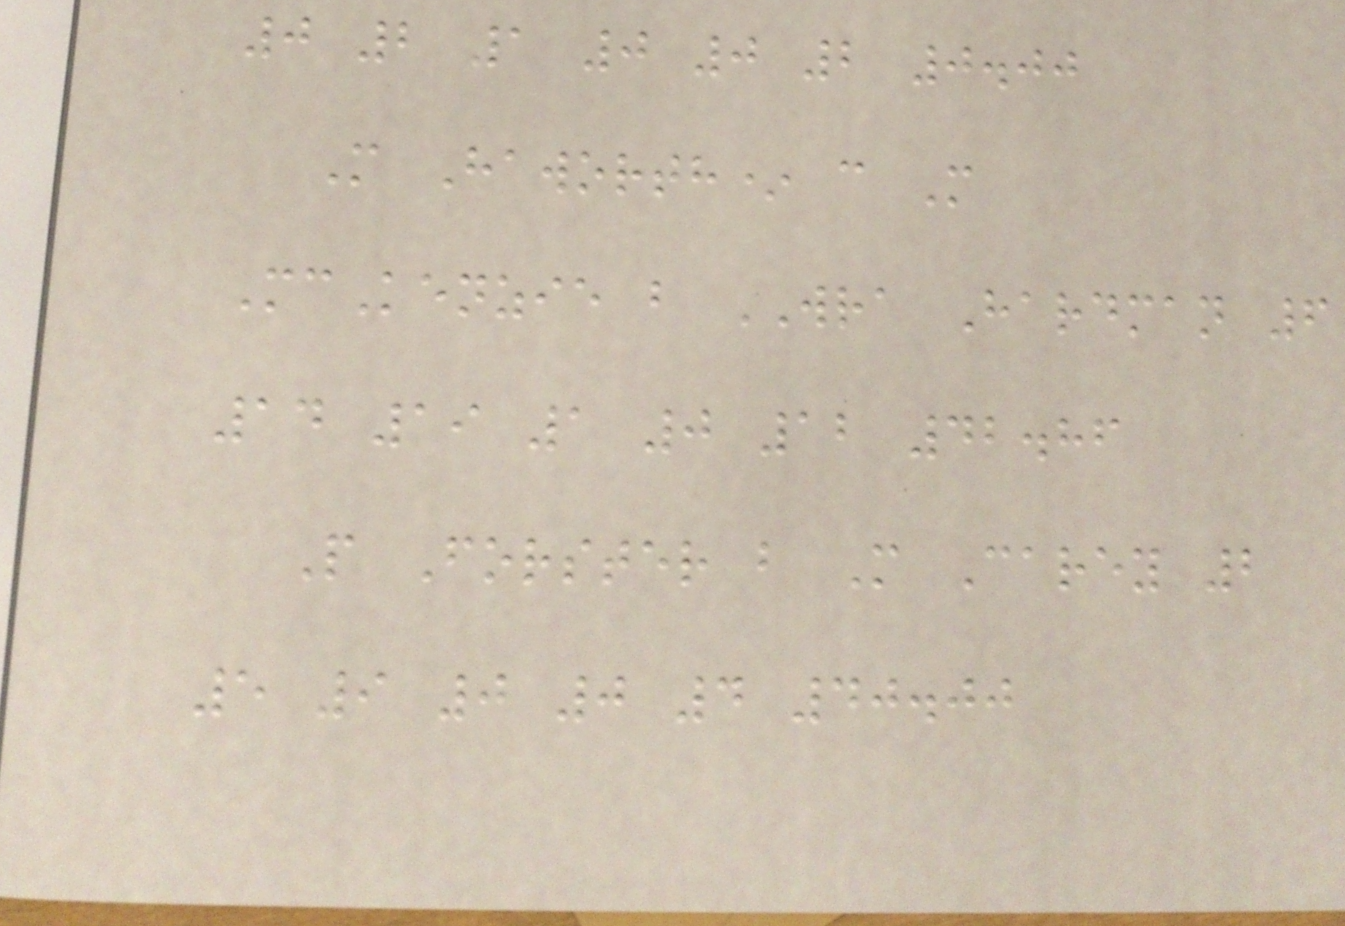0 2 1 0 0 2 0.00
M Haworth* c M
McKenzie b WRA Hardman 6
14 19 1 0 12 42.86
P Forster b M Carey 2
5 9 0 0 4 40.00
